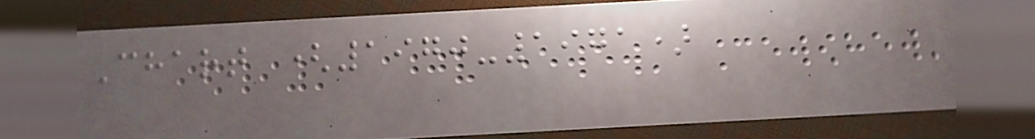Chart (1970-1971)
